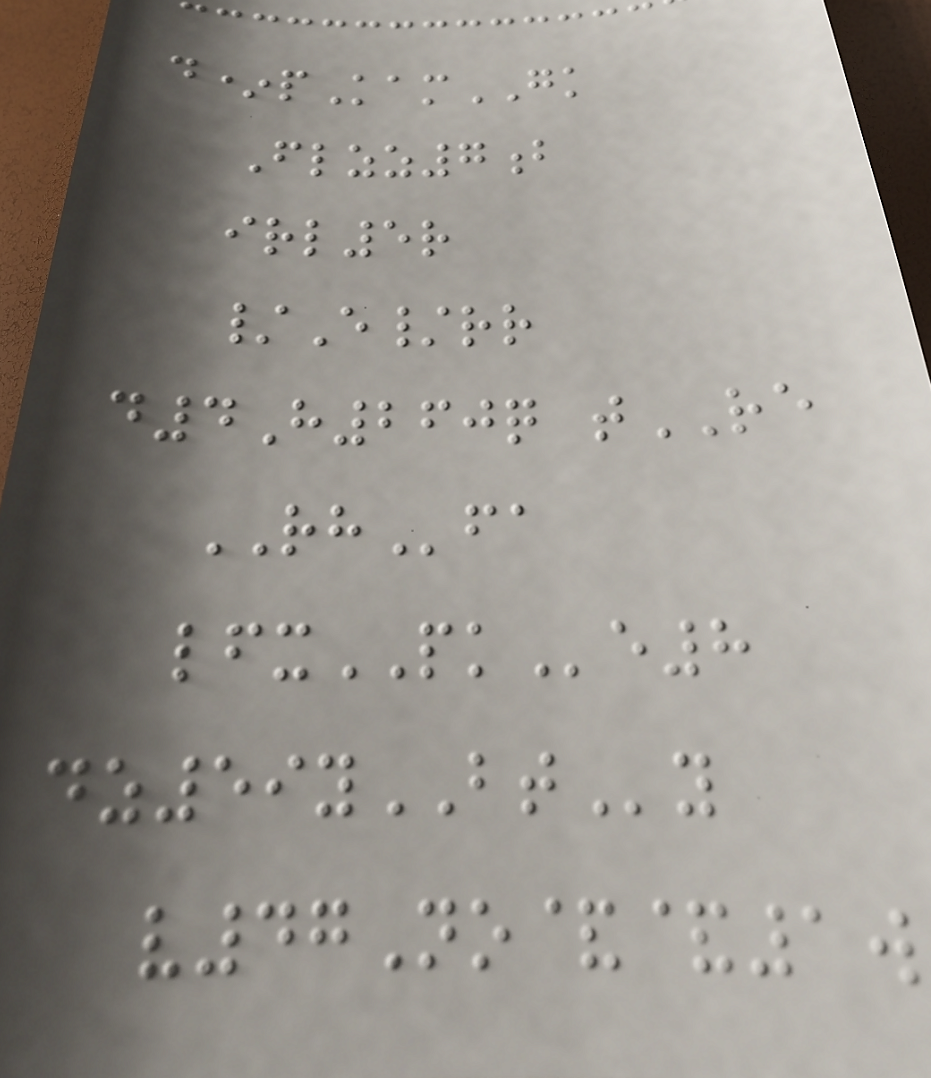d*pKamGK
Flzz7b
irl5r
/E/rr
d4H260q tRE
RHfa
lfxPKe8
dz59yBTy
v47No&&1w
